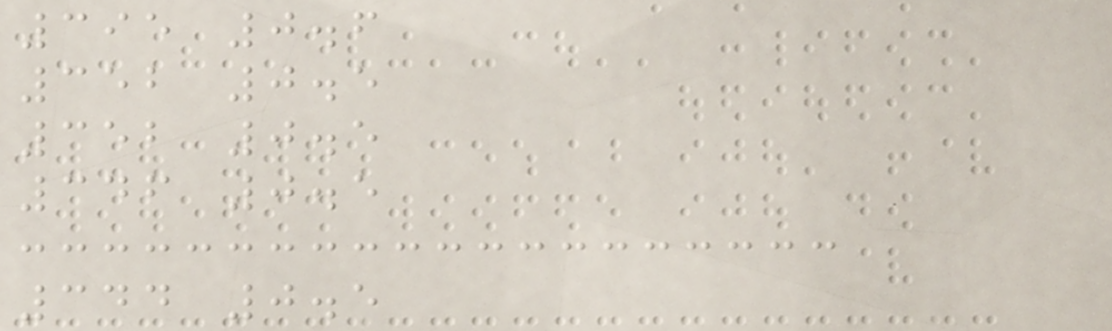395 0.6
352 0.5
352 0.5
346 0.5
344 0.5
